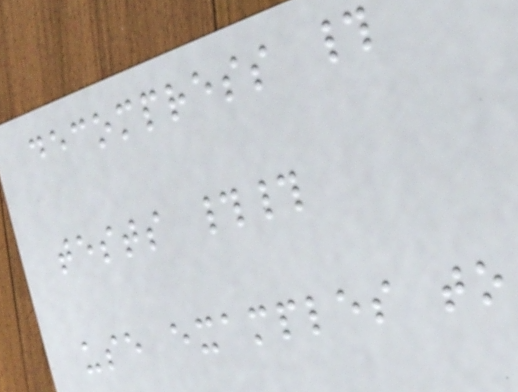decompress #
tests ##
use examples to
